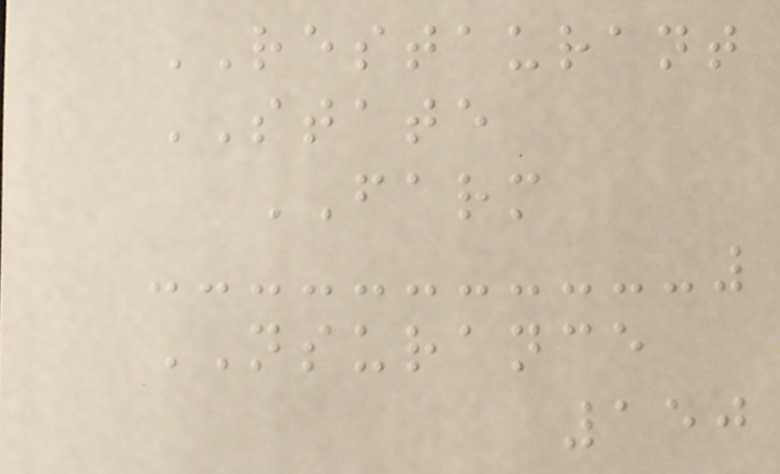RESTAURANT
STATE
FARM
NSURANCE
150
